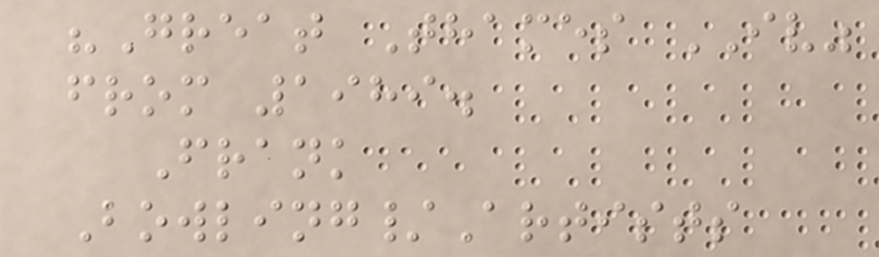"Great Thames IV"
from 1989.
Frank
Bowling/Artists
